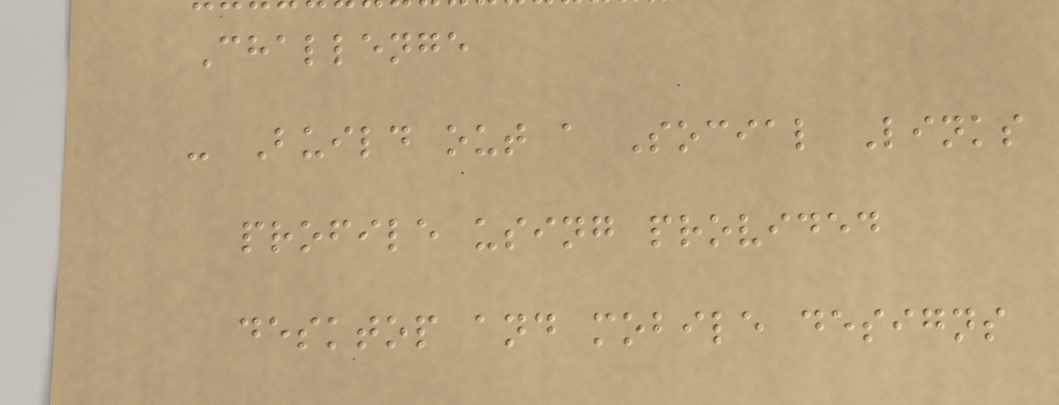Challenge
- Build out a Social Links
profile using provided
desktop and mobile designs
